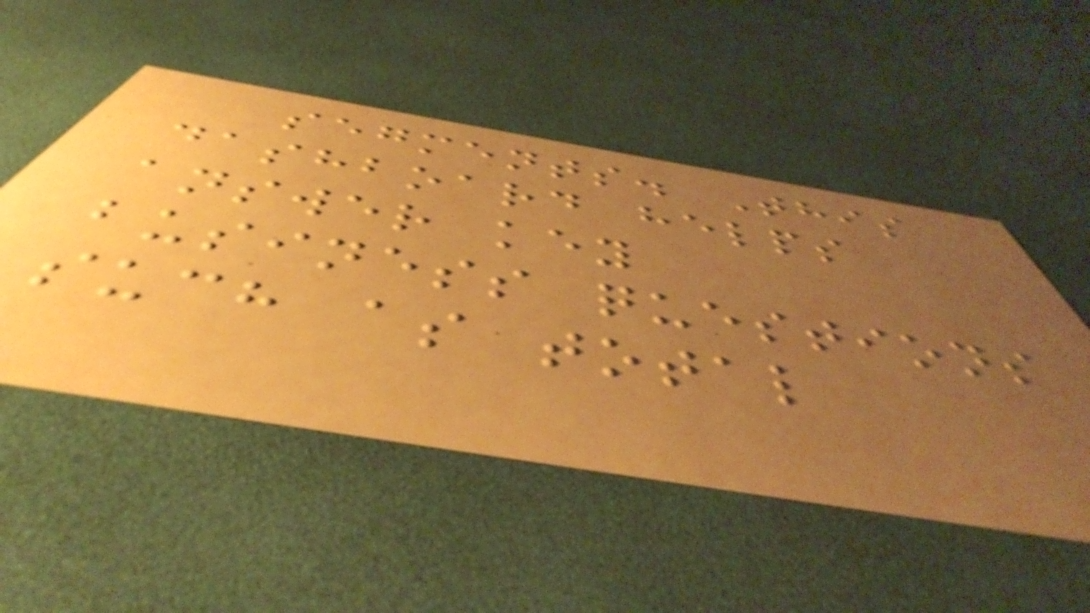segments. This
dashboard helps
answer key
business questions
such as total
